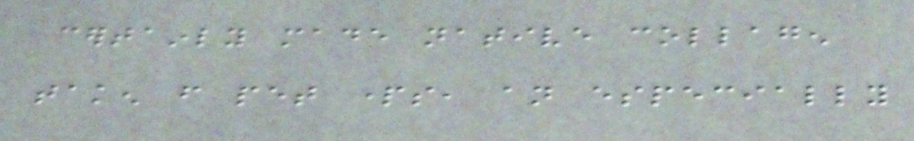certainly made native collagen
taken from pet parts, an especially
